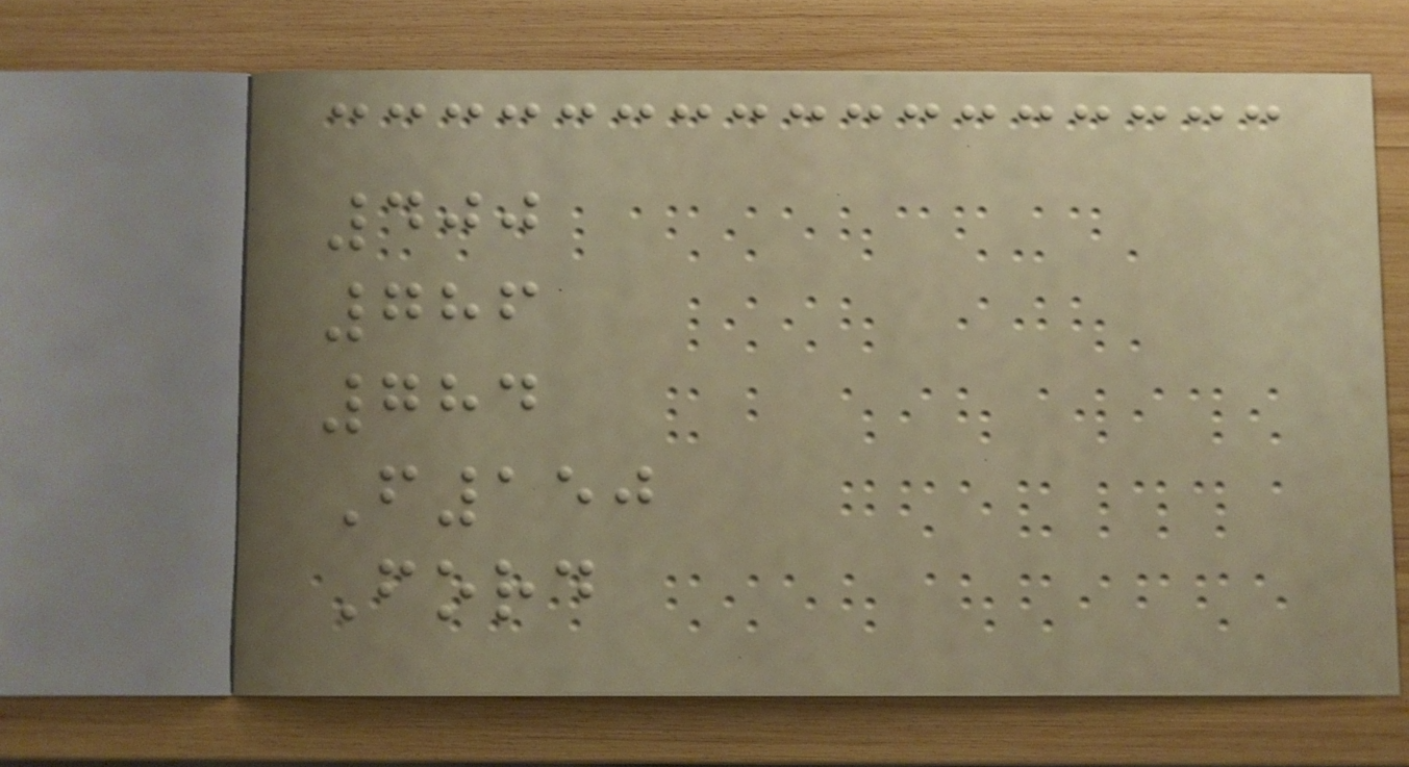400
786
784
F150
Ford
